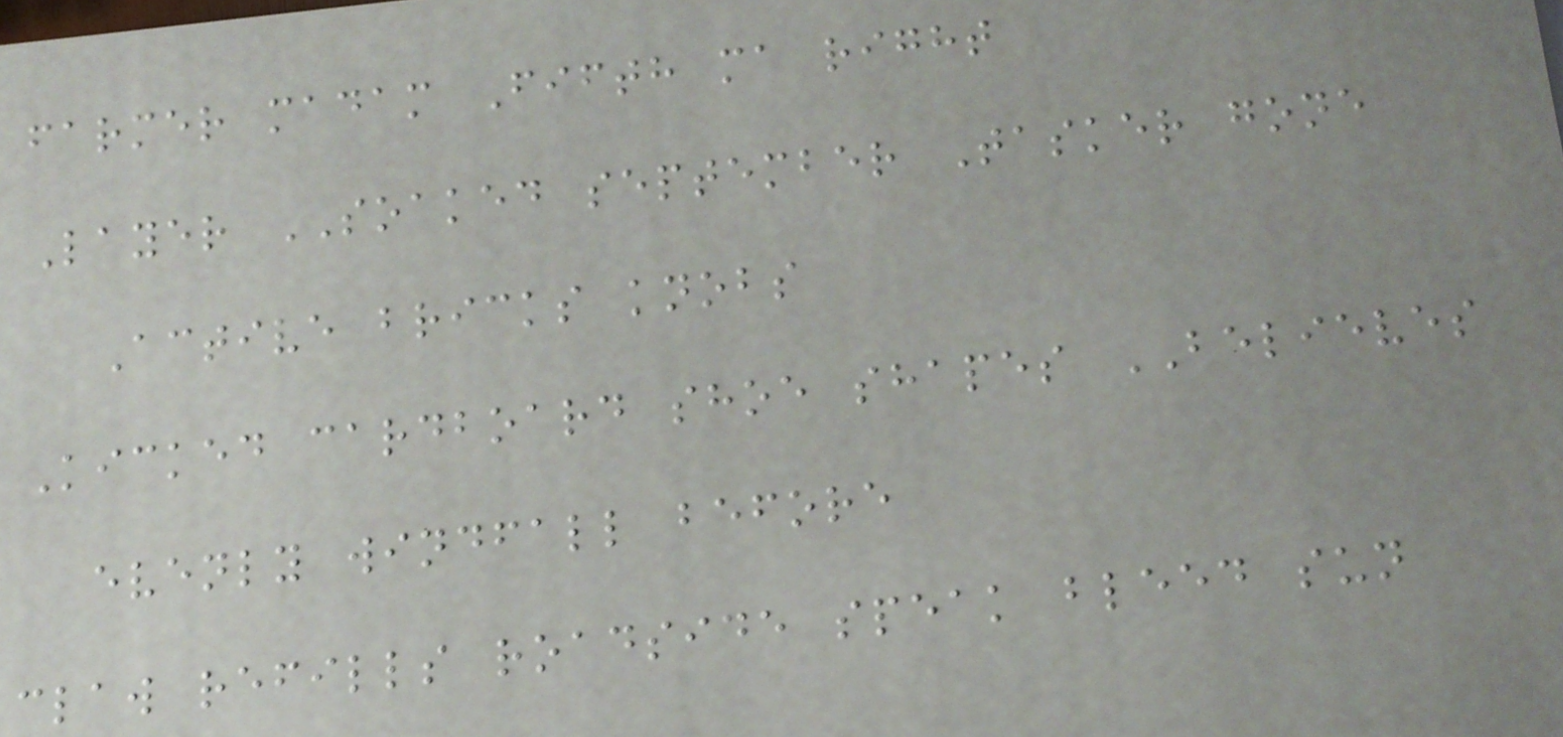farmer madam Fifth ma right
Layer SOAKED september Tasker gone
Active bricks knobs
Kicked cardboard shoe shapes BELIEVES
evenly windfall before
claw refills roadside speak bleed sun
